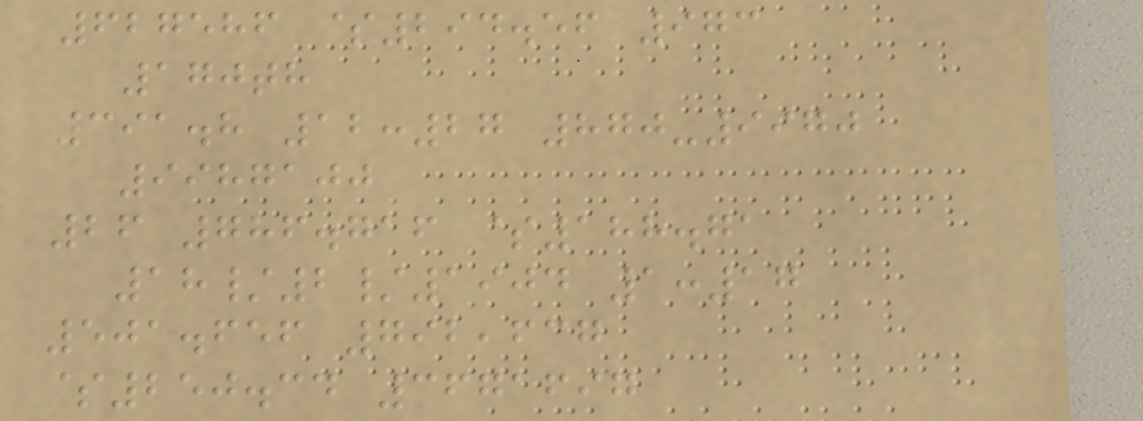627586 $294.56 973
170th
391.8 12:27 870-9970
9987100
26 786.716 $188.71
18/2/1904 1:17
501.656 792,637
$250.34 3671697
